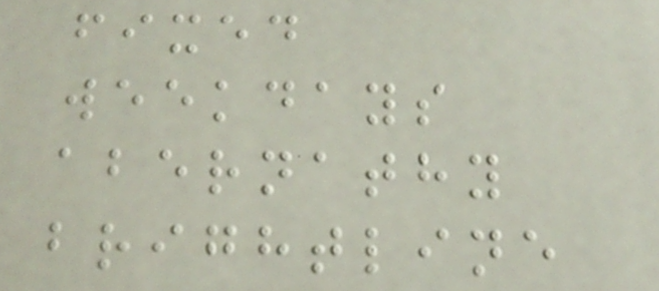fixed
weekdays
abernathy
brightline
